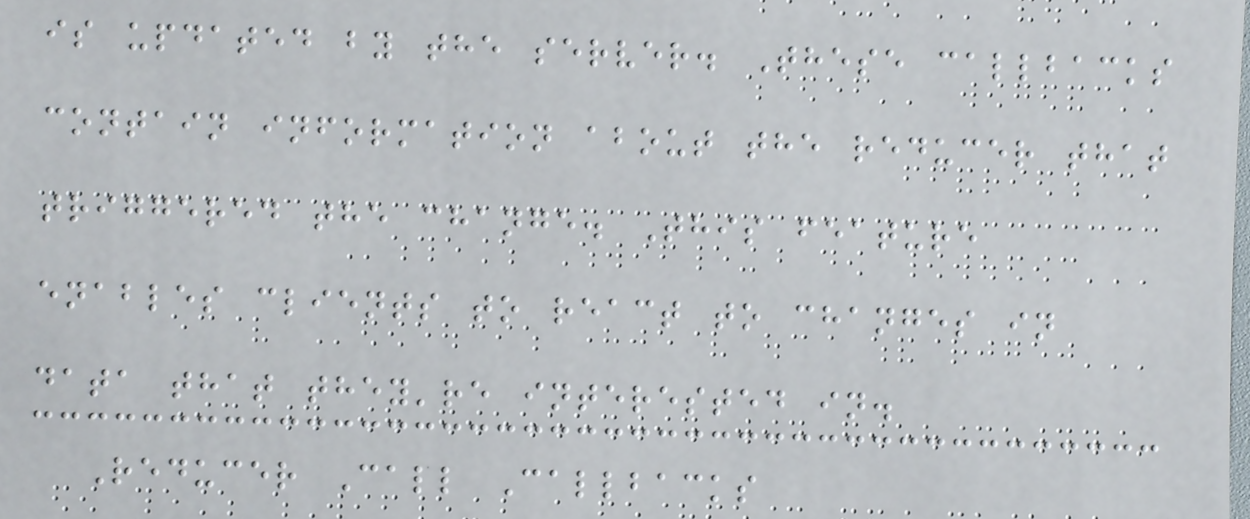is updated by the server. These callbacks
contain information about the reducer that
triggered the change. This feature
enables clients to react to changes in
data that they're interested in.
Reducer Call Callbacks
